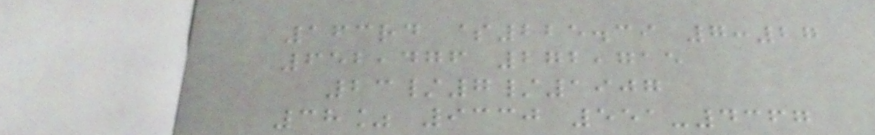163rd $225.39 7:27
652,476 272,715
23/7/1907
38% 9330 551-4367
